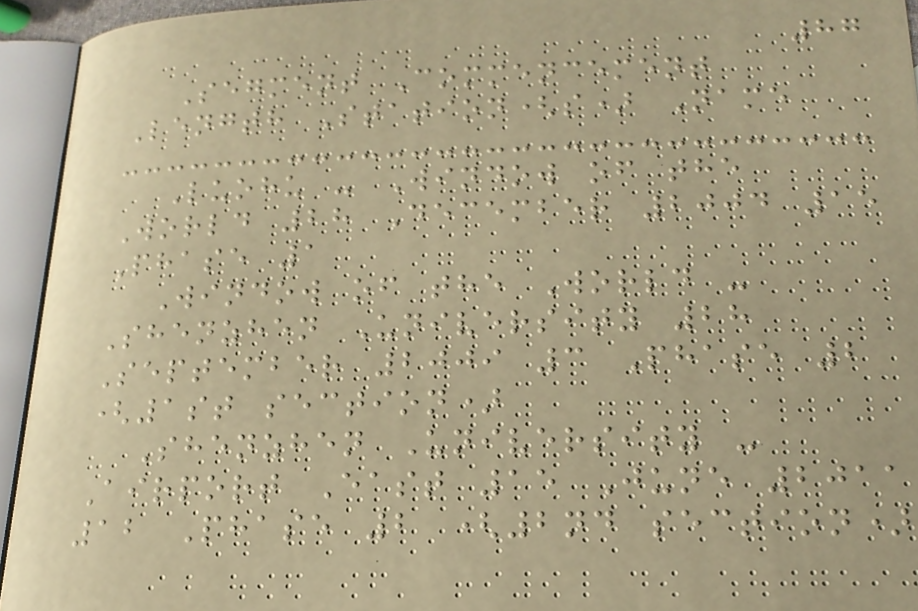87
Segment Commencement
Length Station(s) Name
Luohu - Window of the
World 28 December 2004 15
Phase 1
Window of the World -
Shenzhen University 28
September 2009 3 Phase 2
(1st section)
Shenzhen University -
Airport East 15 June 2011
12 Phase 2 (2nd section)
